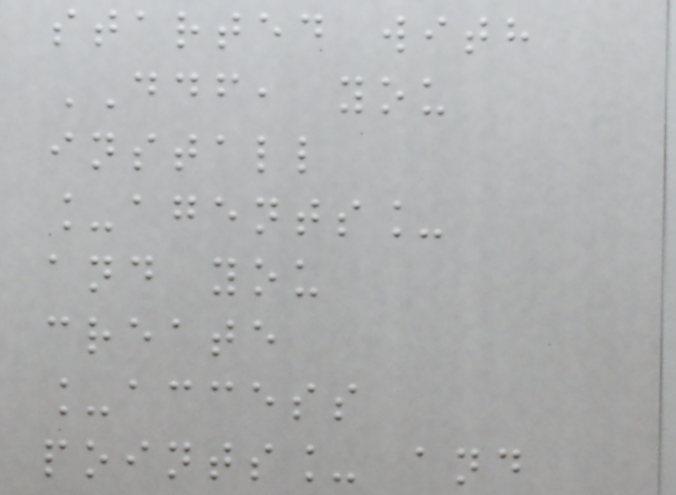started with
DDF, you
install
_agents_
and you
create
_access
points_ and
